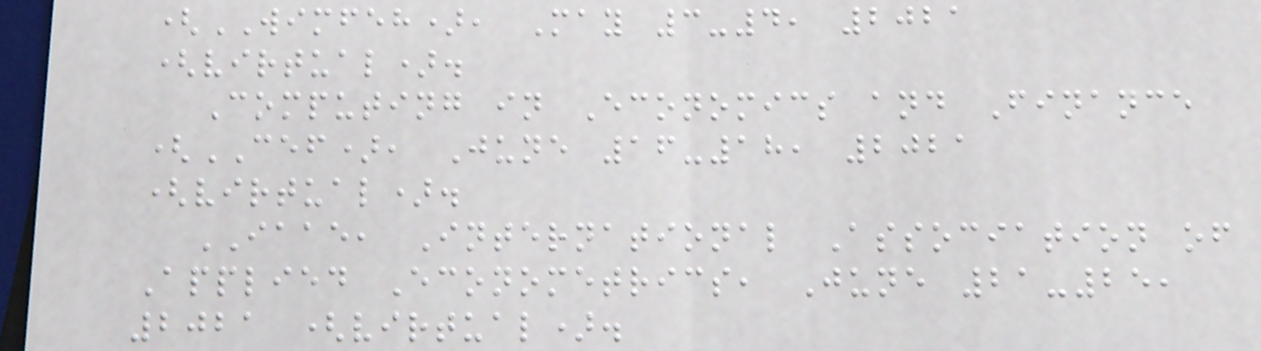(WIMFEH), May 3-4, 2021
(virtual).
Computing in Economics and Finance
(CEF), June 16-18, 2021
(virtual).
IAAE, International Association of
Applied Econometrics, June 21-25,
2021 (virtual).
